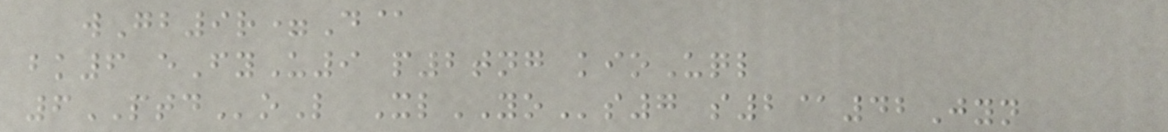wGb9r=D@
bk6 eFyU9 p2tng kioUql
6PTDoL XlYOs7 s2@42Jyn
